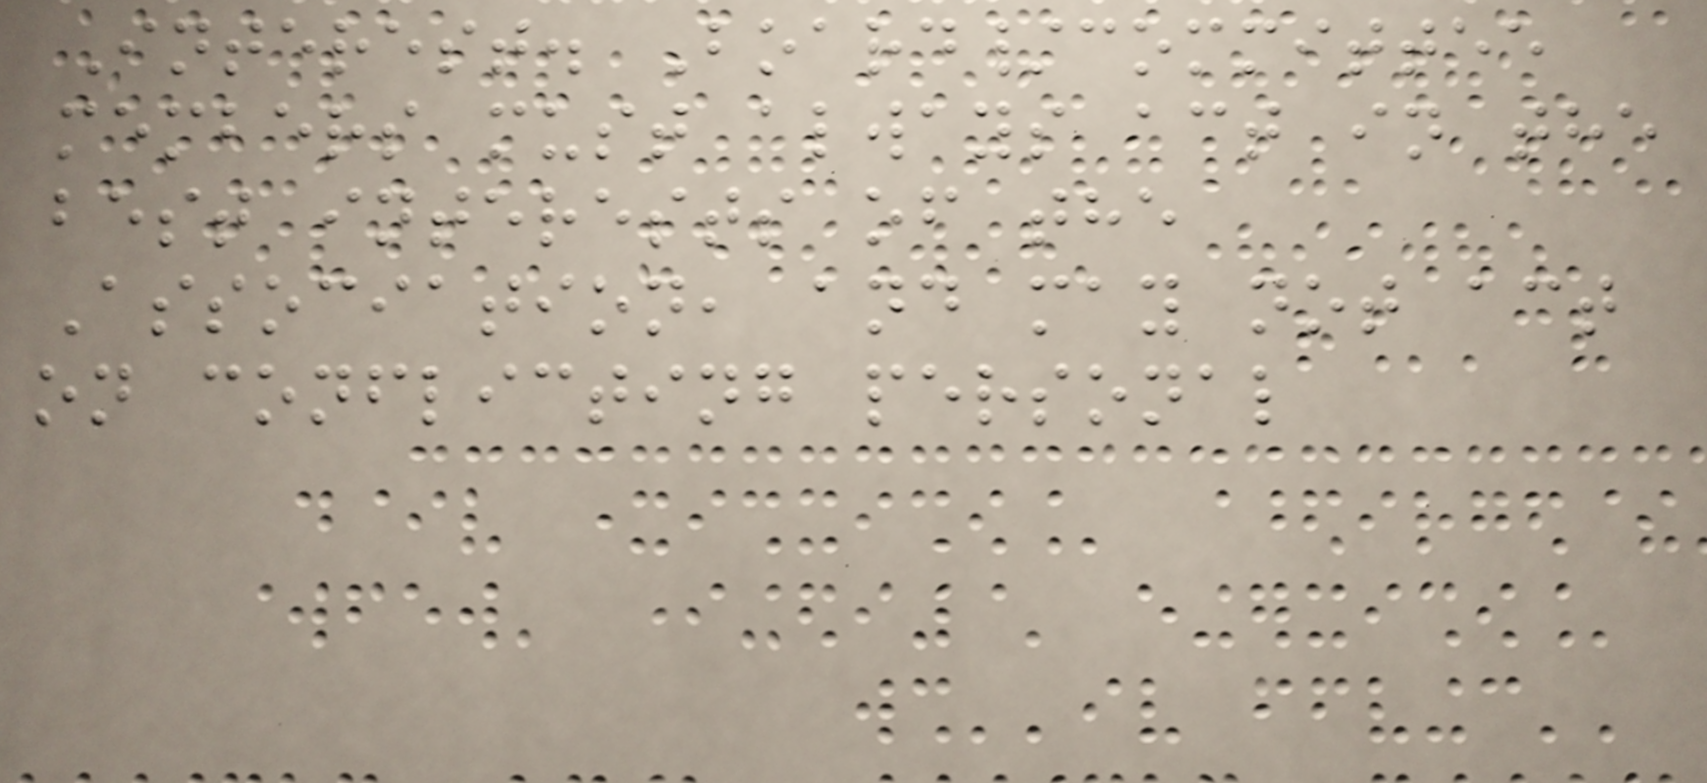Interest. Board/committee
members must always act in the
best interests of the
Association, and may not act
on conflicting personal
